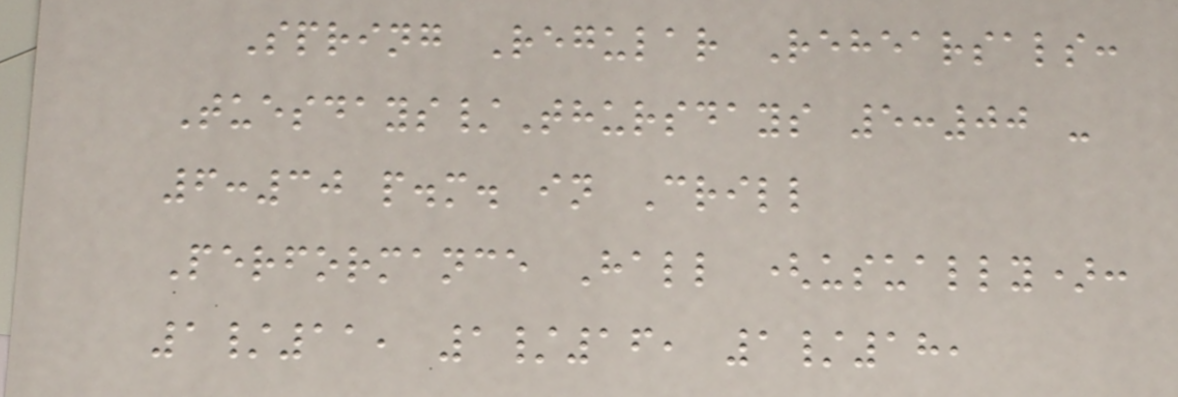Spring Regular Rehearsals:
Tuesdays/Thursdays 5:00 -
6:30 p.m. in Crill
Performance Hall (usually):
1/11, 1/16, 1/18,
